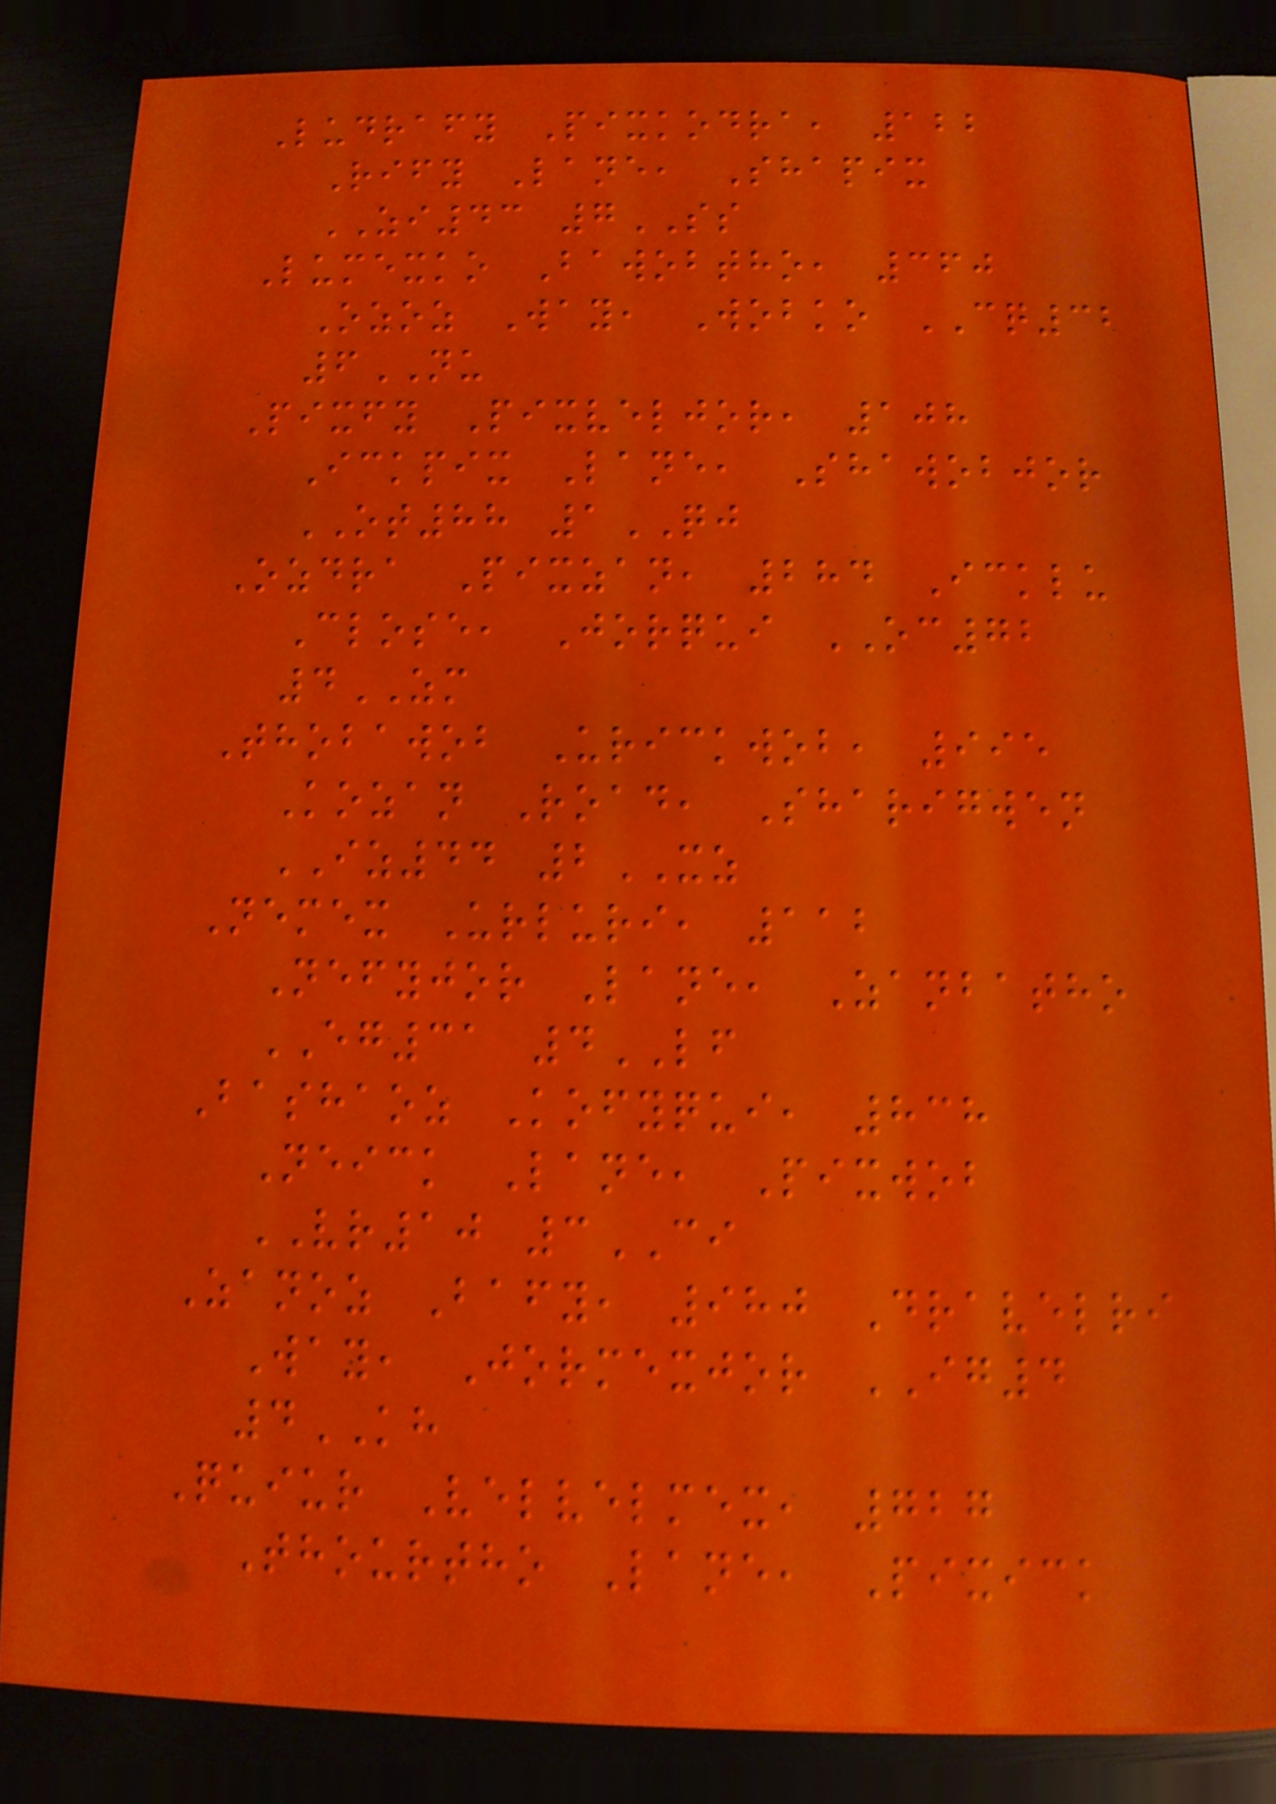Ludrafy Pixkodra, 122
Rify Lane, Shapix
ZI43 7SS
Lumexko Bawobtho, 360
Ozoz Way, Wobko CQ32
6NU
Pixfy Pixveljor, 108
Ickpix Lane, Shawobjor
OT88 1QJ
Ozdra Pixzan, 284 Icklu
Close, Jorqui OC72
4ZM
Thobawob Urickwob, 995
Kozan Road, Sharigwen
IZ44 2XZ
Nemex Urluri, 112
Nefyjor Lane, Zanbatho
EG31 4LF
Bashaoz Kofyqui, 838
Neick Lane, Pixwob
VR10 3CI
Zanoz Bafy, 980 Dravelri
Way, Jormexjor IG4
4KH
Quiur Velvelmex, 727
Thourtho Lane, Pixick
